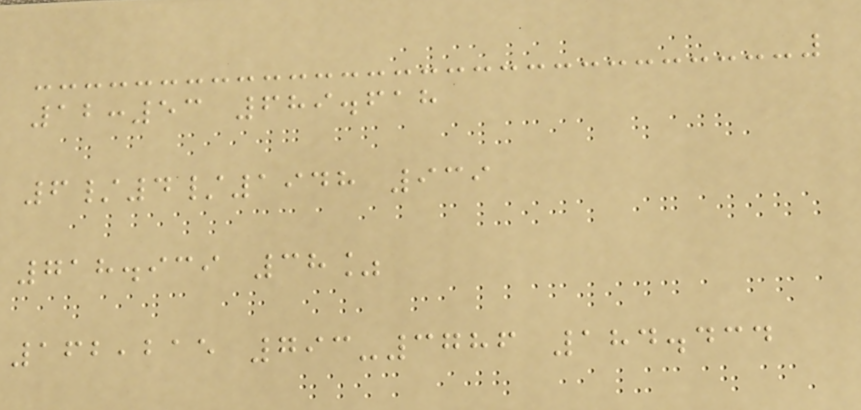12:53 689.618
6/4/1948 939
718.939 38%
162,215 793-3786 184.434
